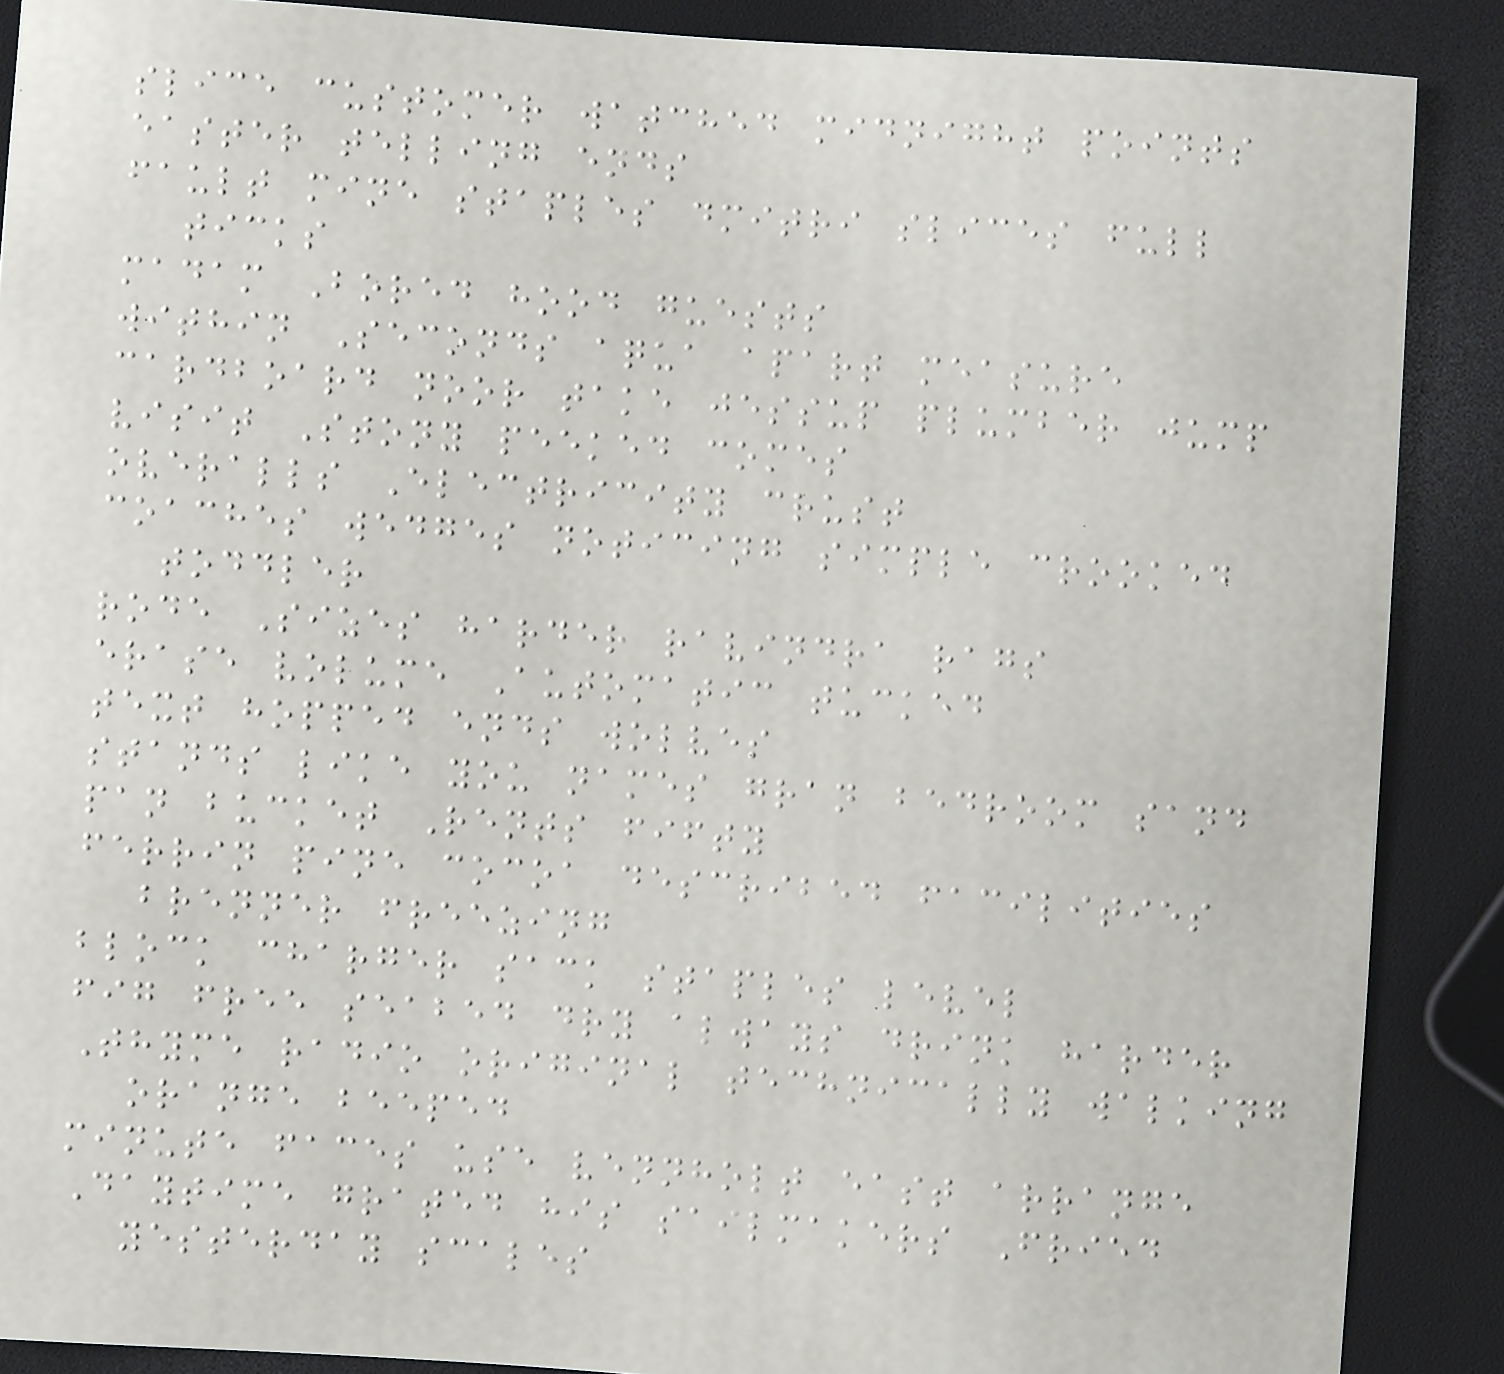slice customer watched midnight points
easter telling ends
fault mine staples dmitri slices full
ticks
madam Bored hood guests
within Seconds aqua apart measure
cardboard noor take jessup plumber jump
visit Stony peeked comes
overalls Electricity crust
coaches wedges noticing simple crooked
toddler
rode Sizes harder ravindra rags
erase volume Automatic tucked
text hopped ends wolves
stands like you names gran bedroom sand
pan bucket Rents fifty
ferrin pine cocoa described facilities
brenner freezing
block charger sack staples level
fig free seabed dry always drink harder
Thyme radio original technically walking
orange beeped
minute faces use vennholt east arrange
Daytime grated his sailmakers Fried
yesterday scales
